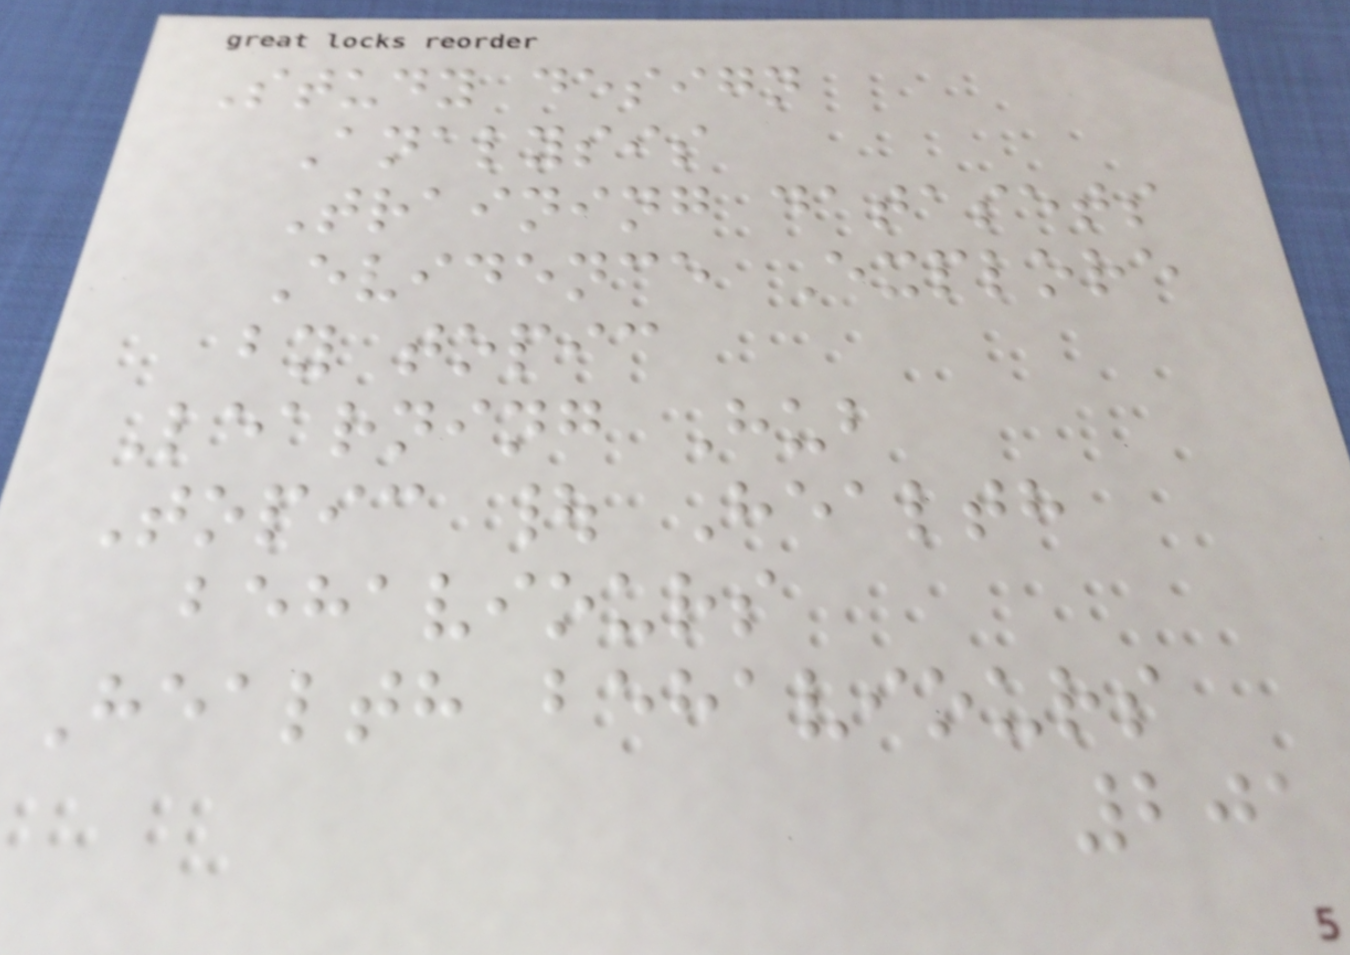Study design
Analysis
Training datasets
Evidence Explore
by topic
Learning Hub
Topic | Health
behaviours
Health behaviours
201
